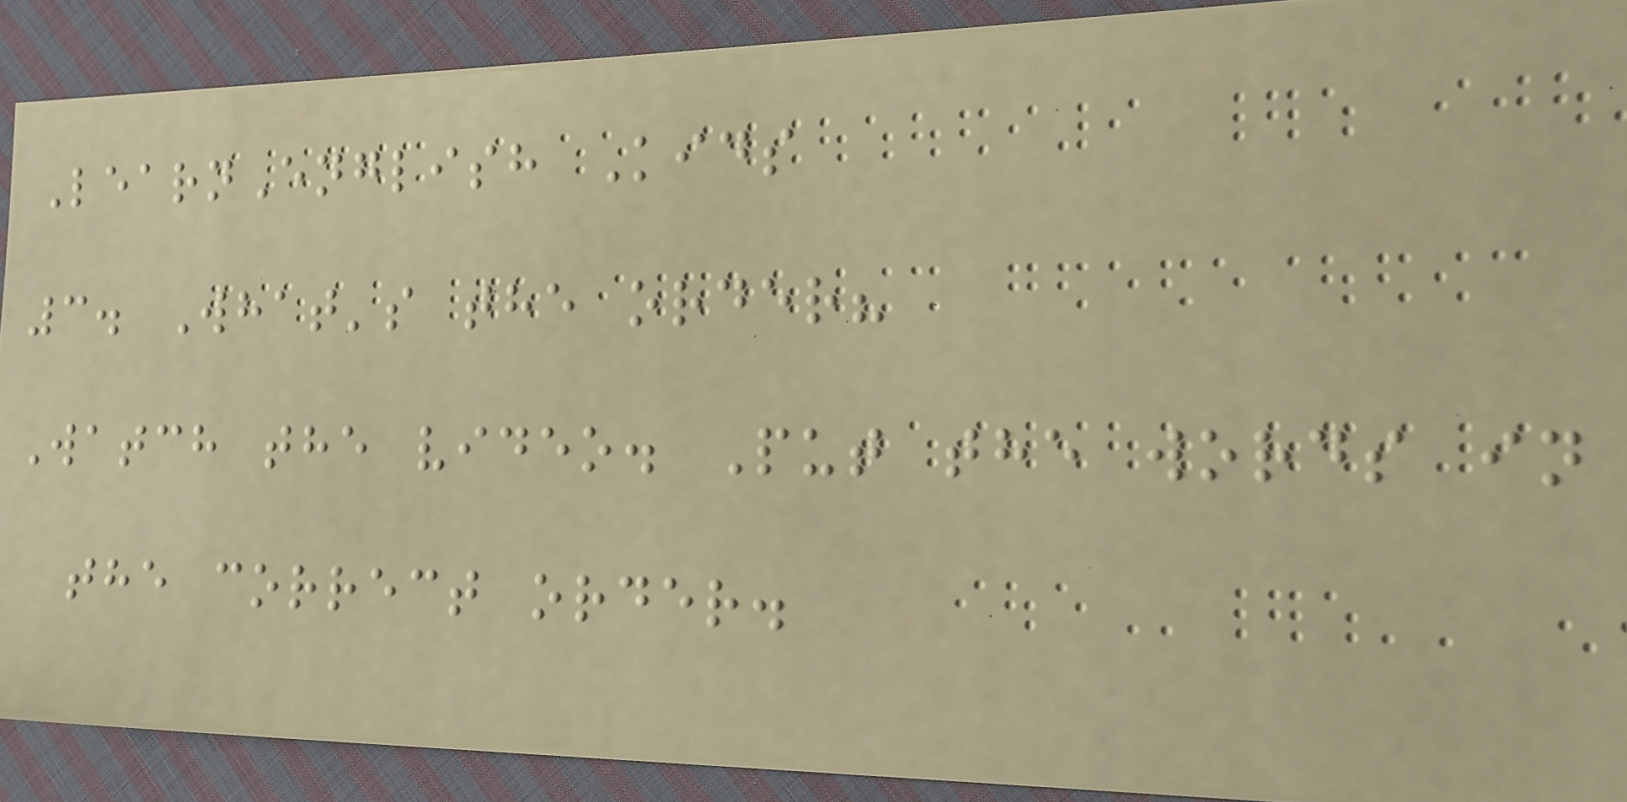LearnEnglish Kids
3. What's the order?
Watch the video. Put the words in
the correct order.
